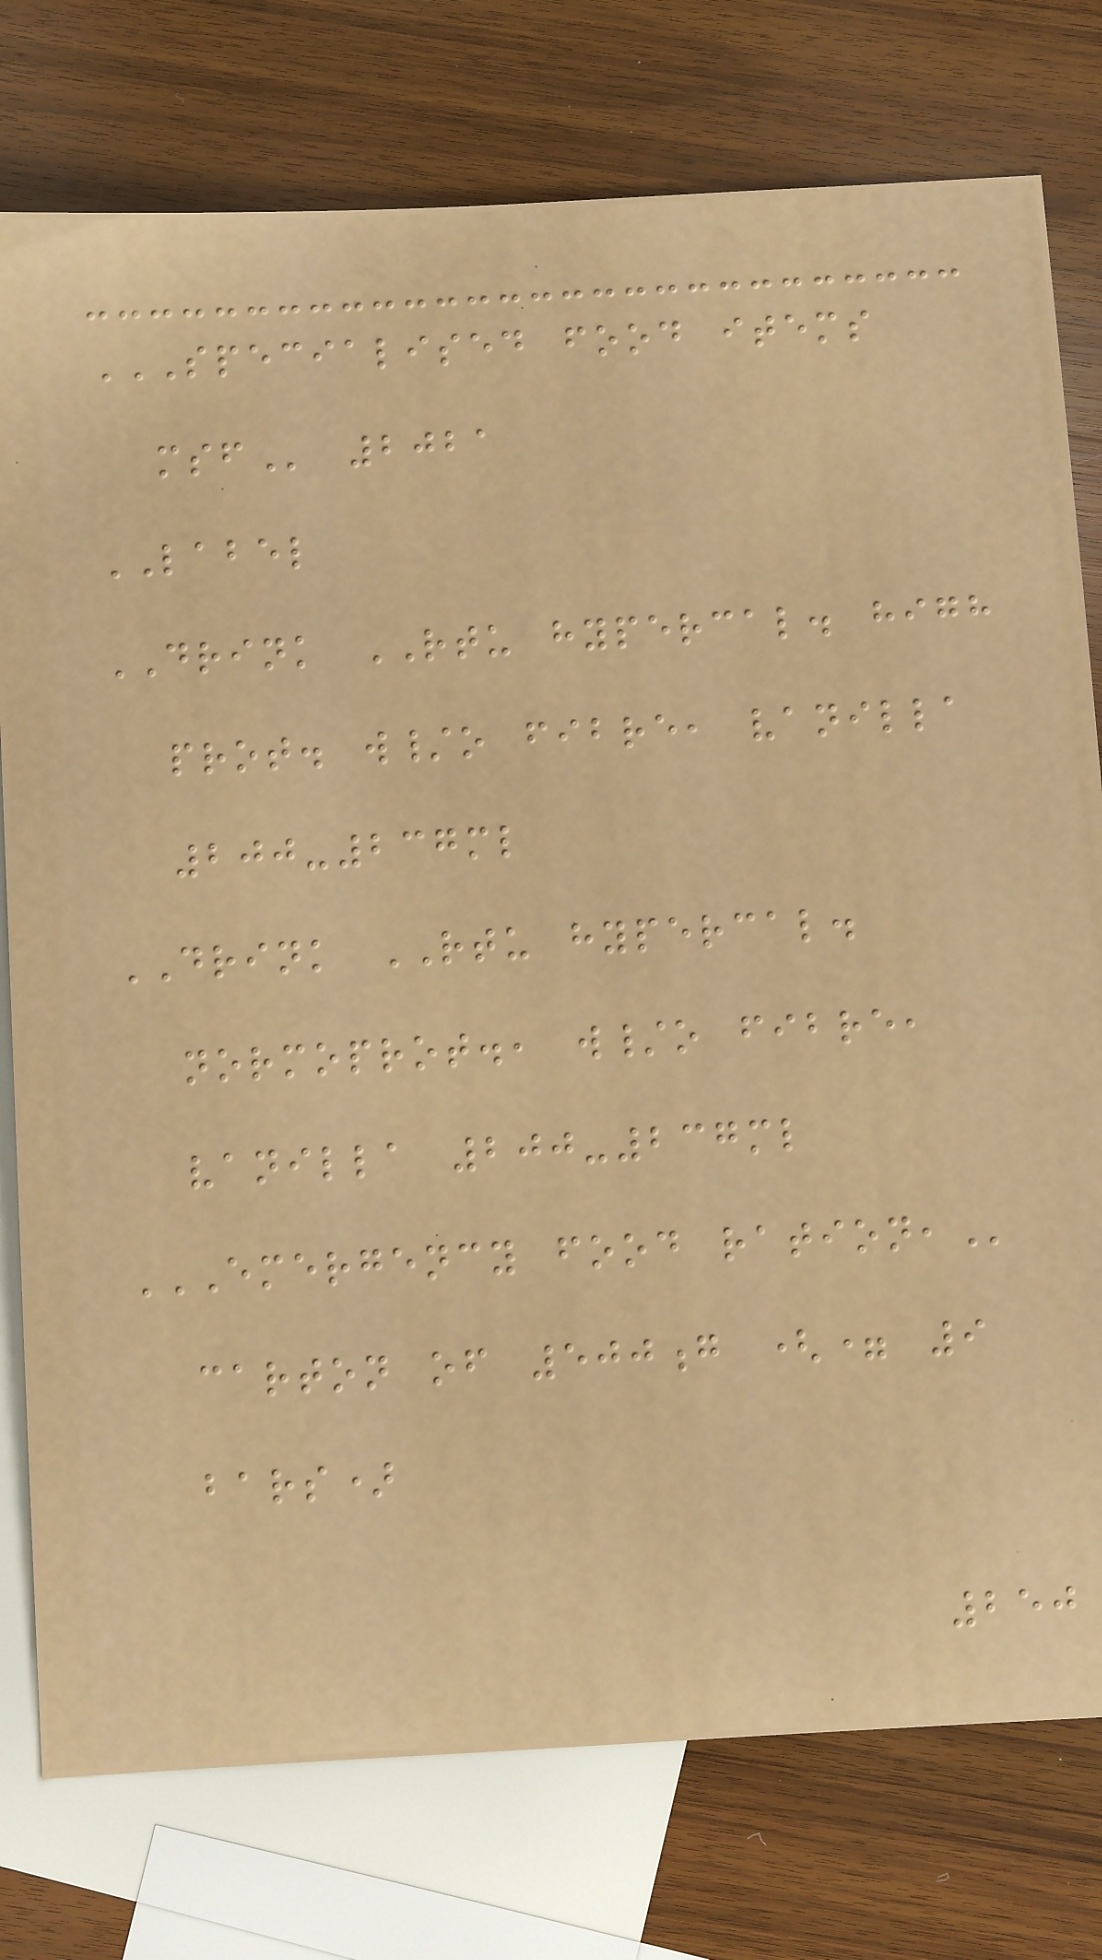SPECIALISED FOOD ITEMS
MSF 2021
LABEL
DRINK RTU hypercal. high
prot. w/o fibre, vanilla
200-237ml
DRINK RTU hypercal.
normoprot., w/o fibre,
vanilla 200-237ml
EMERGENCY FOOD RATION,
carton of 500g (= 9
bars)
250
